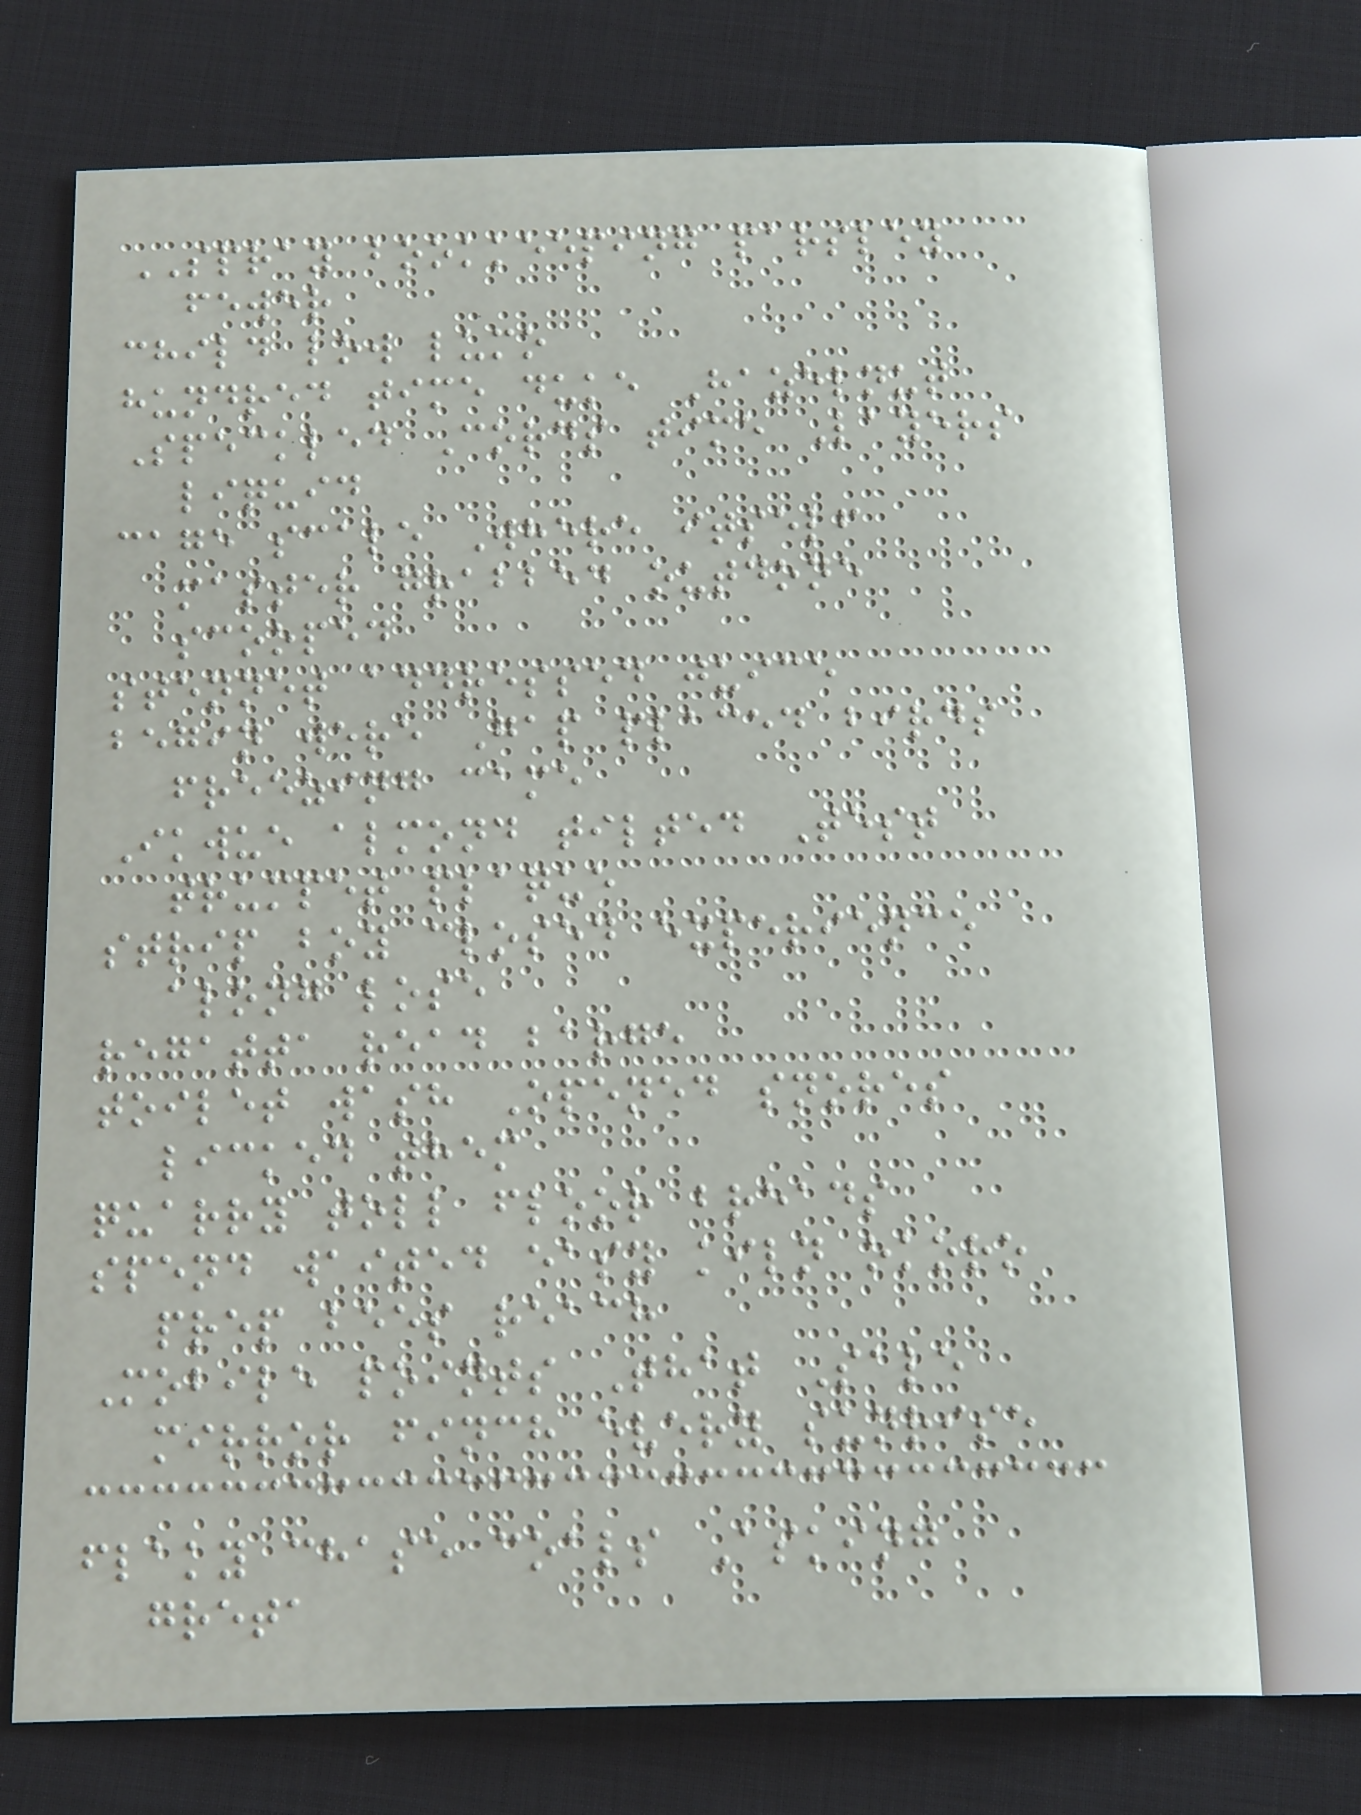SPRAY bookkeeping parsley
fewer
child low lumo
hundred time duke Hazelnut
Speckled Cords time Layers
liquid
cage scale Where itself
master grabbed outdone
scooped
stennet addressed juice
begin were Gap placed birds
freezing came
Ikwue almond tilted Test
trumpet plaque
strip boy closed experience
along lose
regatta read barge
toilet wash Opened snores
licked them
quarry toll floor breads
spend waited easy kiln okoro
prep bees reach
Mobile points That Sale
mirror finch every sunrise
flaky chase coals Asking
greta
